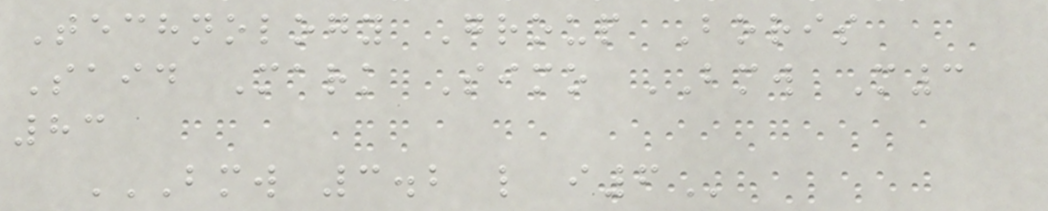Technology Group Boris
Said Mark Simo BMW M3
83
BMW 3.2 L I6
